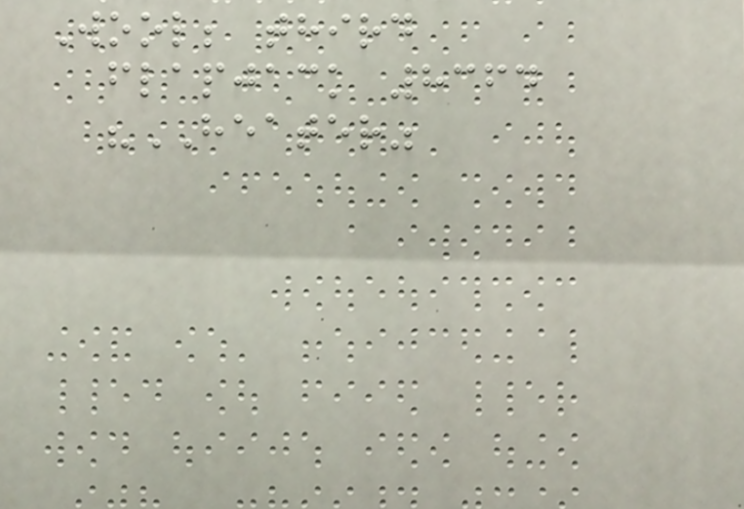Wool; third
flapjack 8364
"HEATER"
